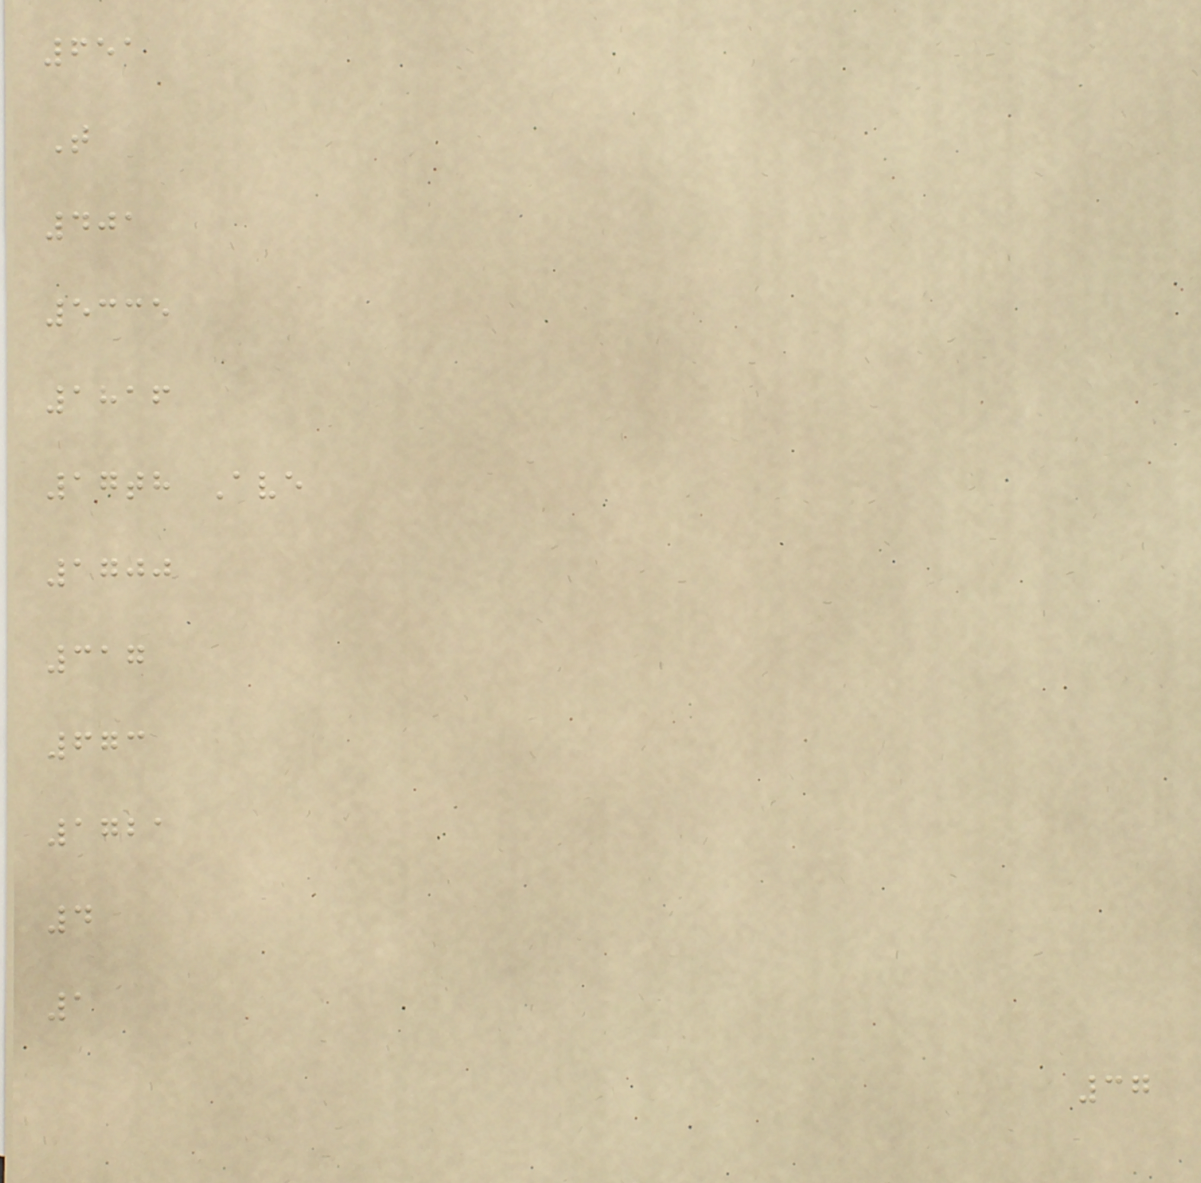651
T
401
5335
1816
17th Ave
1700
317
673
1721
4
1
37
